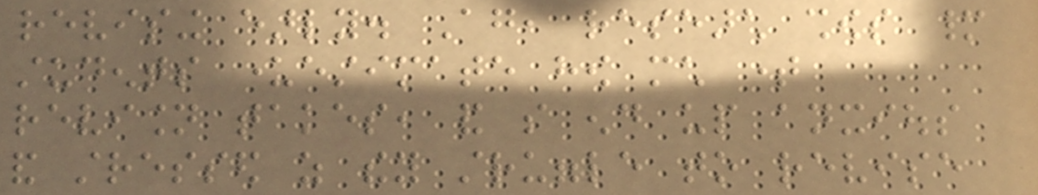revising early. Again, research shows many
students underestimate how much time
revision takes, and so end up anxious
and stressed as they struggle to revise
